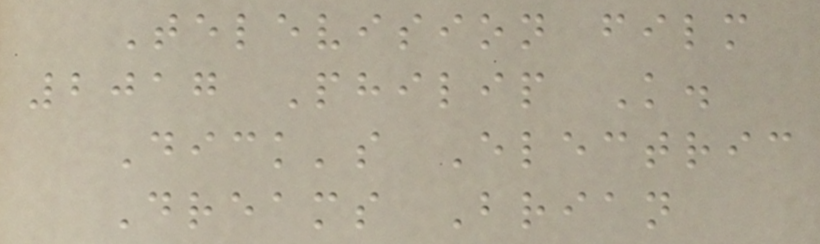Television film
2017 Philip K.
Dick's Electric
Dreams Brian
